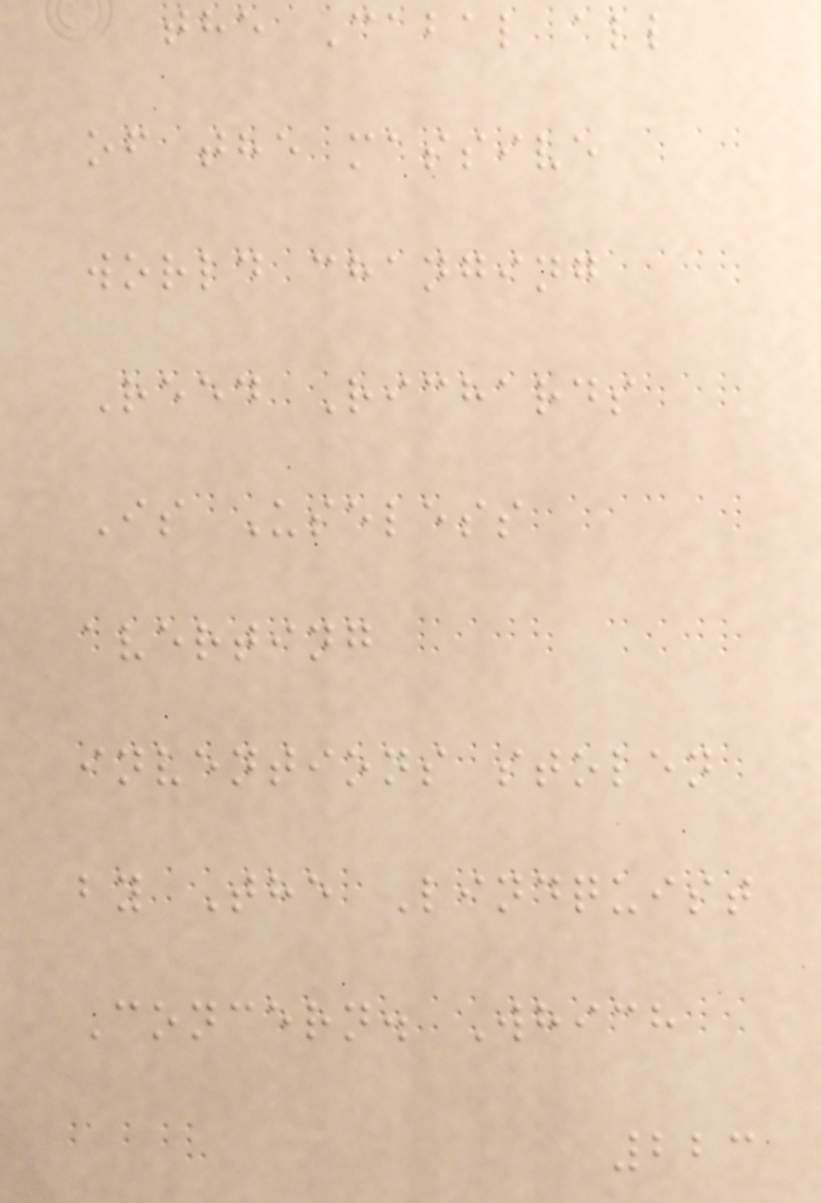the Cabal all
of the massive
world changing
Reed Richards
Is Useless
averting
inventions stolen
by The Lindquist
Concern. Which
223
